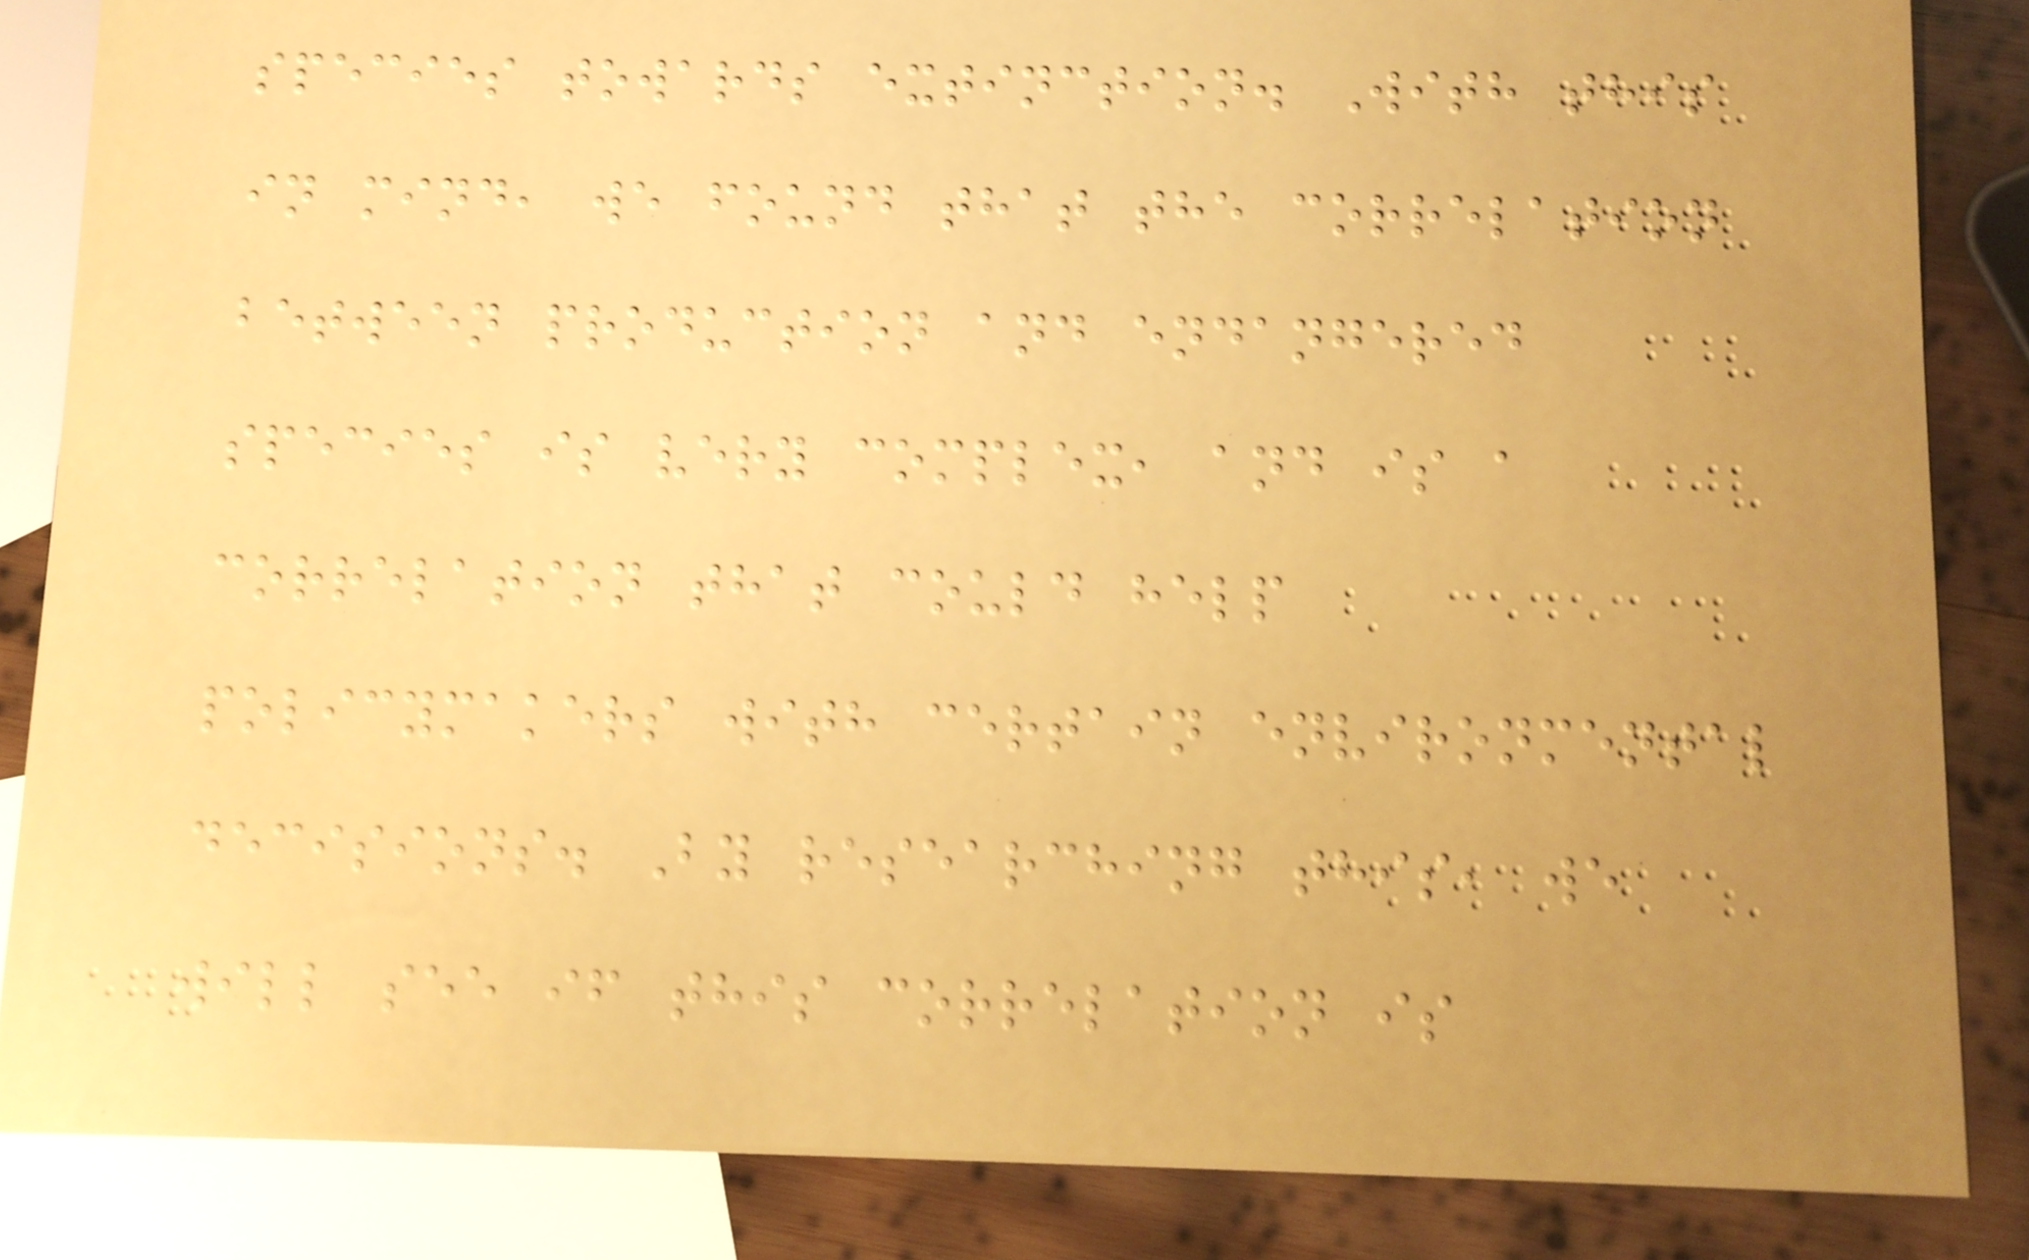species towards extinction. With this
in mind, we found that the correlation
between production and endangered
species is very complex, and is a
correlation that could help
policymakers with certain environmental
decisions. By researching this, we
will see if this correlation is
